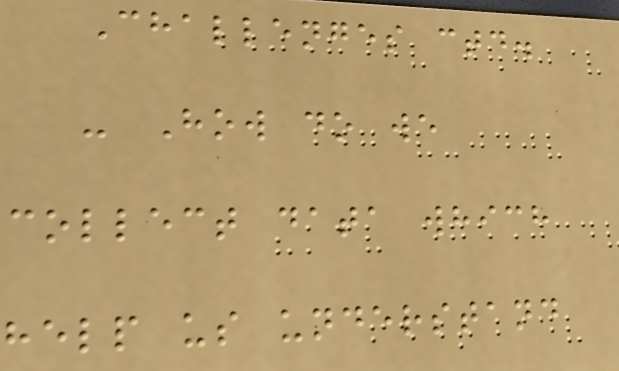Challenges ctd.
- How do we
collect data which
help us understand
